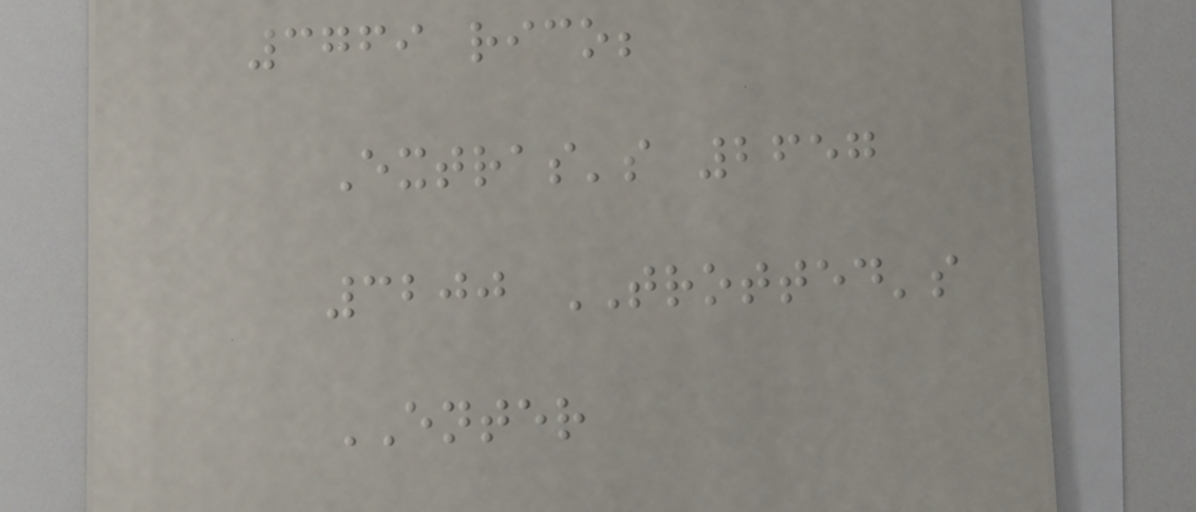3769 rico;
Extras's 2657
3200 TROTTED's
ENTER
